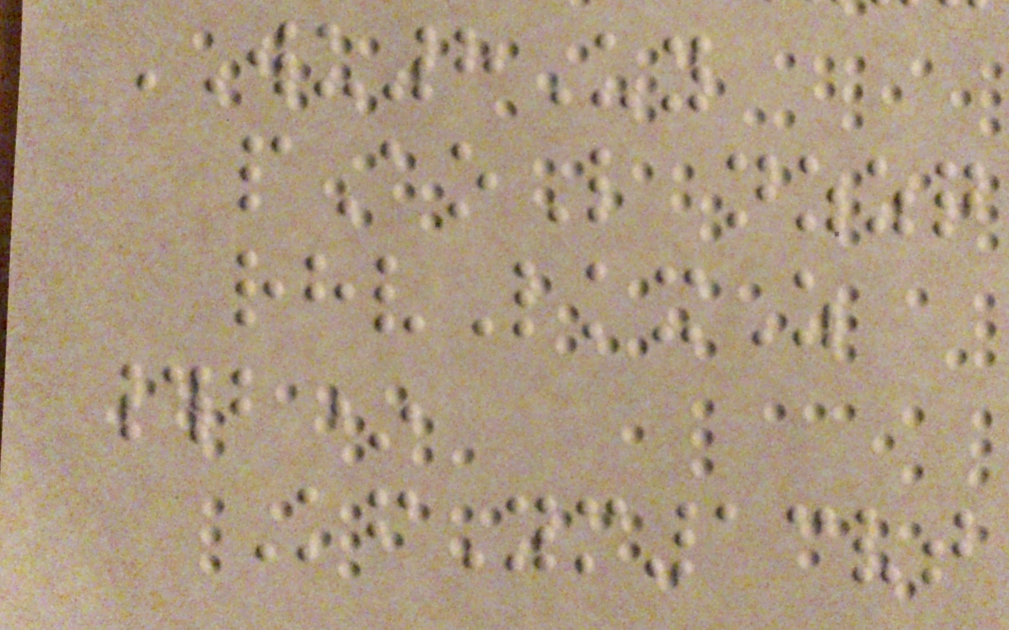WU8Uy
pAoL nzzq
rhvLkxZ
#b*
KfYm13vt
